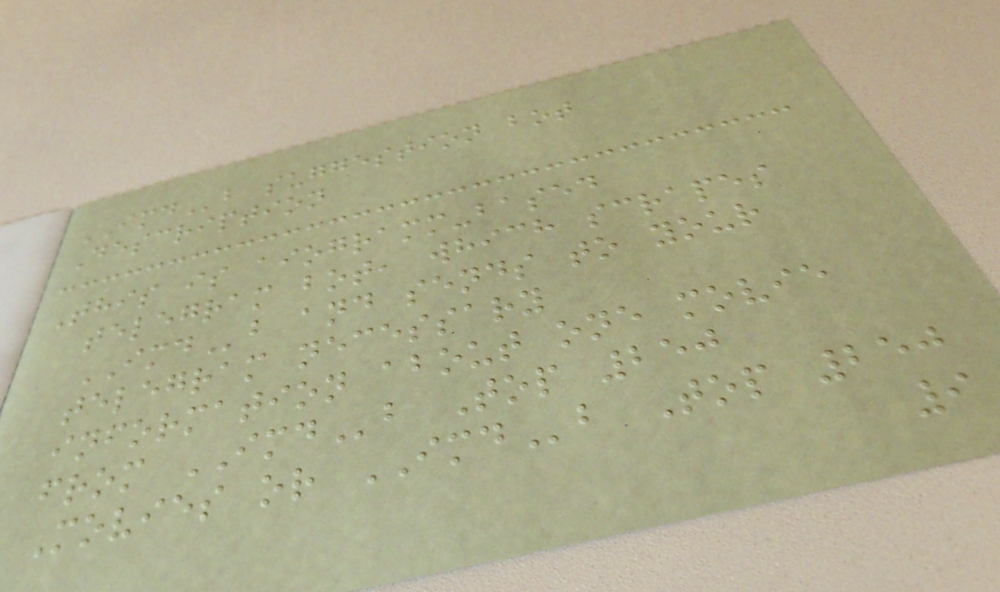IMDb suggestion bot
Description
This is aiogramm-based
telegram bot, which scrapes
IMDb and sends to your
telegram necessary
information about one movie
from IMDb Top 250
Movies or IMDb Top 250
9
